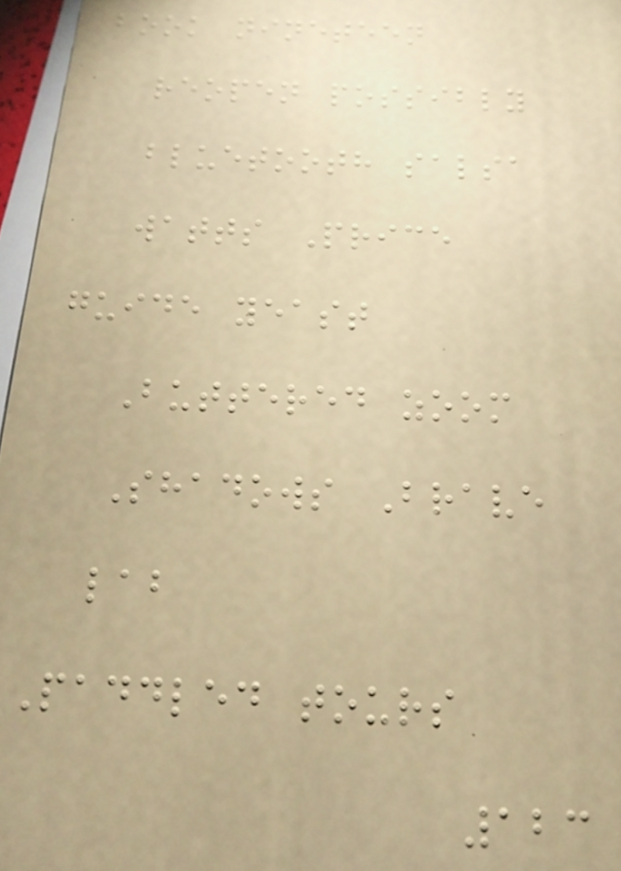book nineteen
reopen possibly
bluetooth salsa
watts Price
guide yeast
Buttered zoom
Shadows Brave
lab
Paddled tours
123
